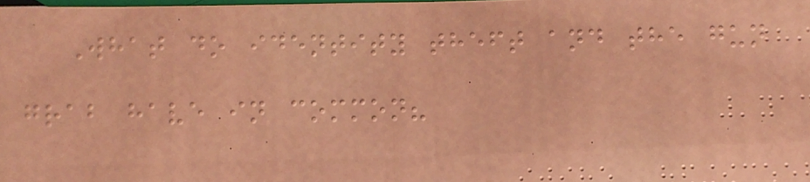What do identity theft and the gun
grab have in common?
